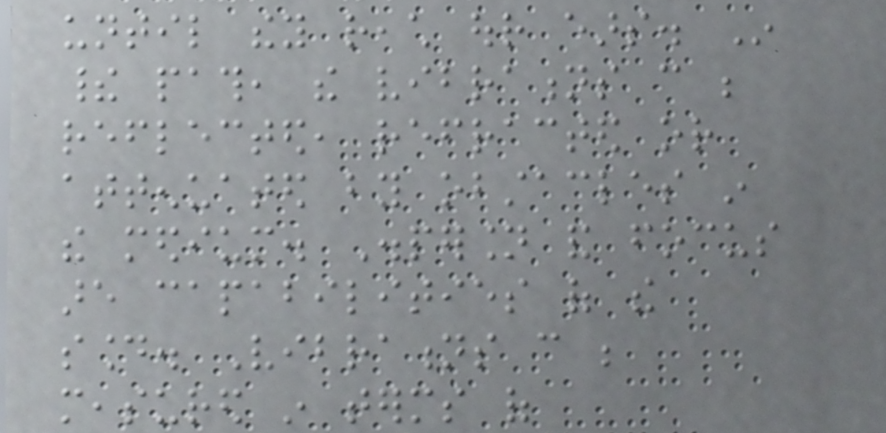until they reach our ears. In
their path, the vibrations can be
reflected, refracted or
attenuated by obstacles in
the medium. Dispersion and focus
are capabilities of the
sound. Vibrations can be
measured in terms of
